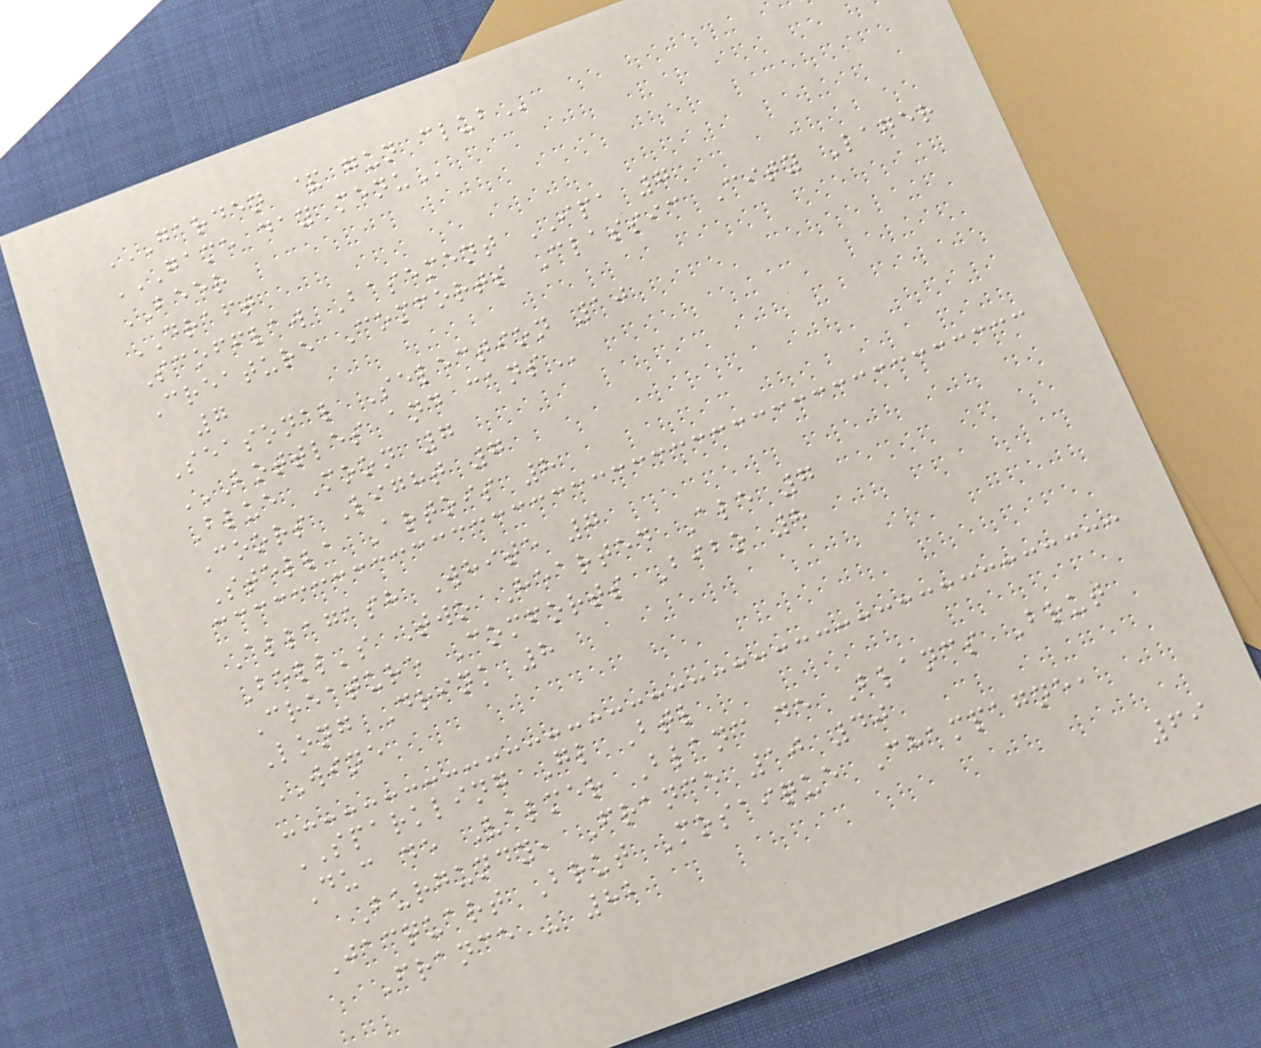GARDEN & GUN CLUB
GAME DAY MENU
BEER
DRAFT
Scofflaw Basement IPA 7
Creature Comforts Classic City Lager
7
Seasonal Selection 10
BOTTLES AND CANS
Blue Moon 7
Coors Light 7
Stella Artois 8
Allagash White 7
Bell's Two Hearted Ale 7
Creature Comforts Bibo 8
Long Drink 8
WINE
SPARKLING Gl Btl
Duc de Valmer Blanc de Blancs Brut
Burgundy, France 10 40
Jacquart Brut Mosaique Champagne,
France - 82
69
